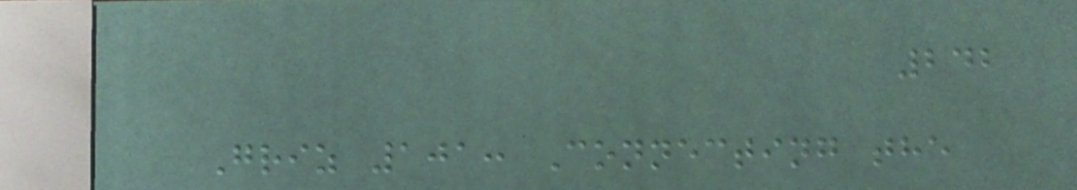242
Griz 101: Connecting the
